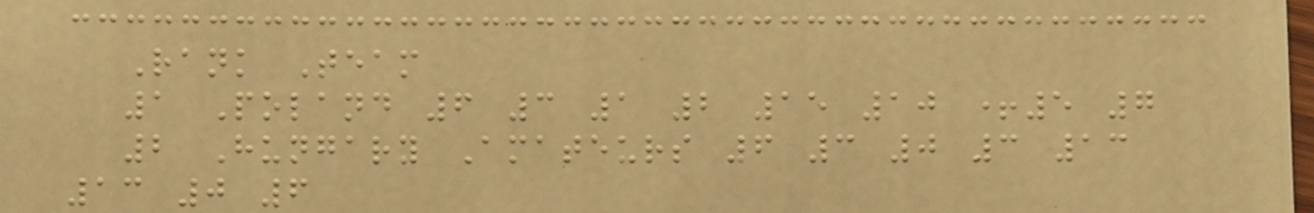Rank Team
1 Poland 6 3 1 2 15 10 +5 7
2 Hungary Amateurs 6 3 0 3 13
13 0 6
